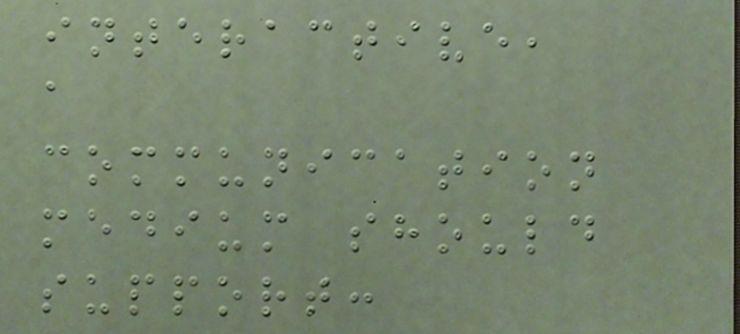interactive,
a
communication
medium should
support:
